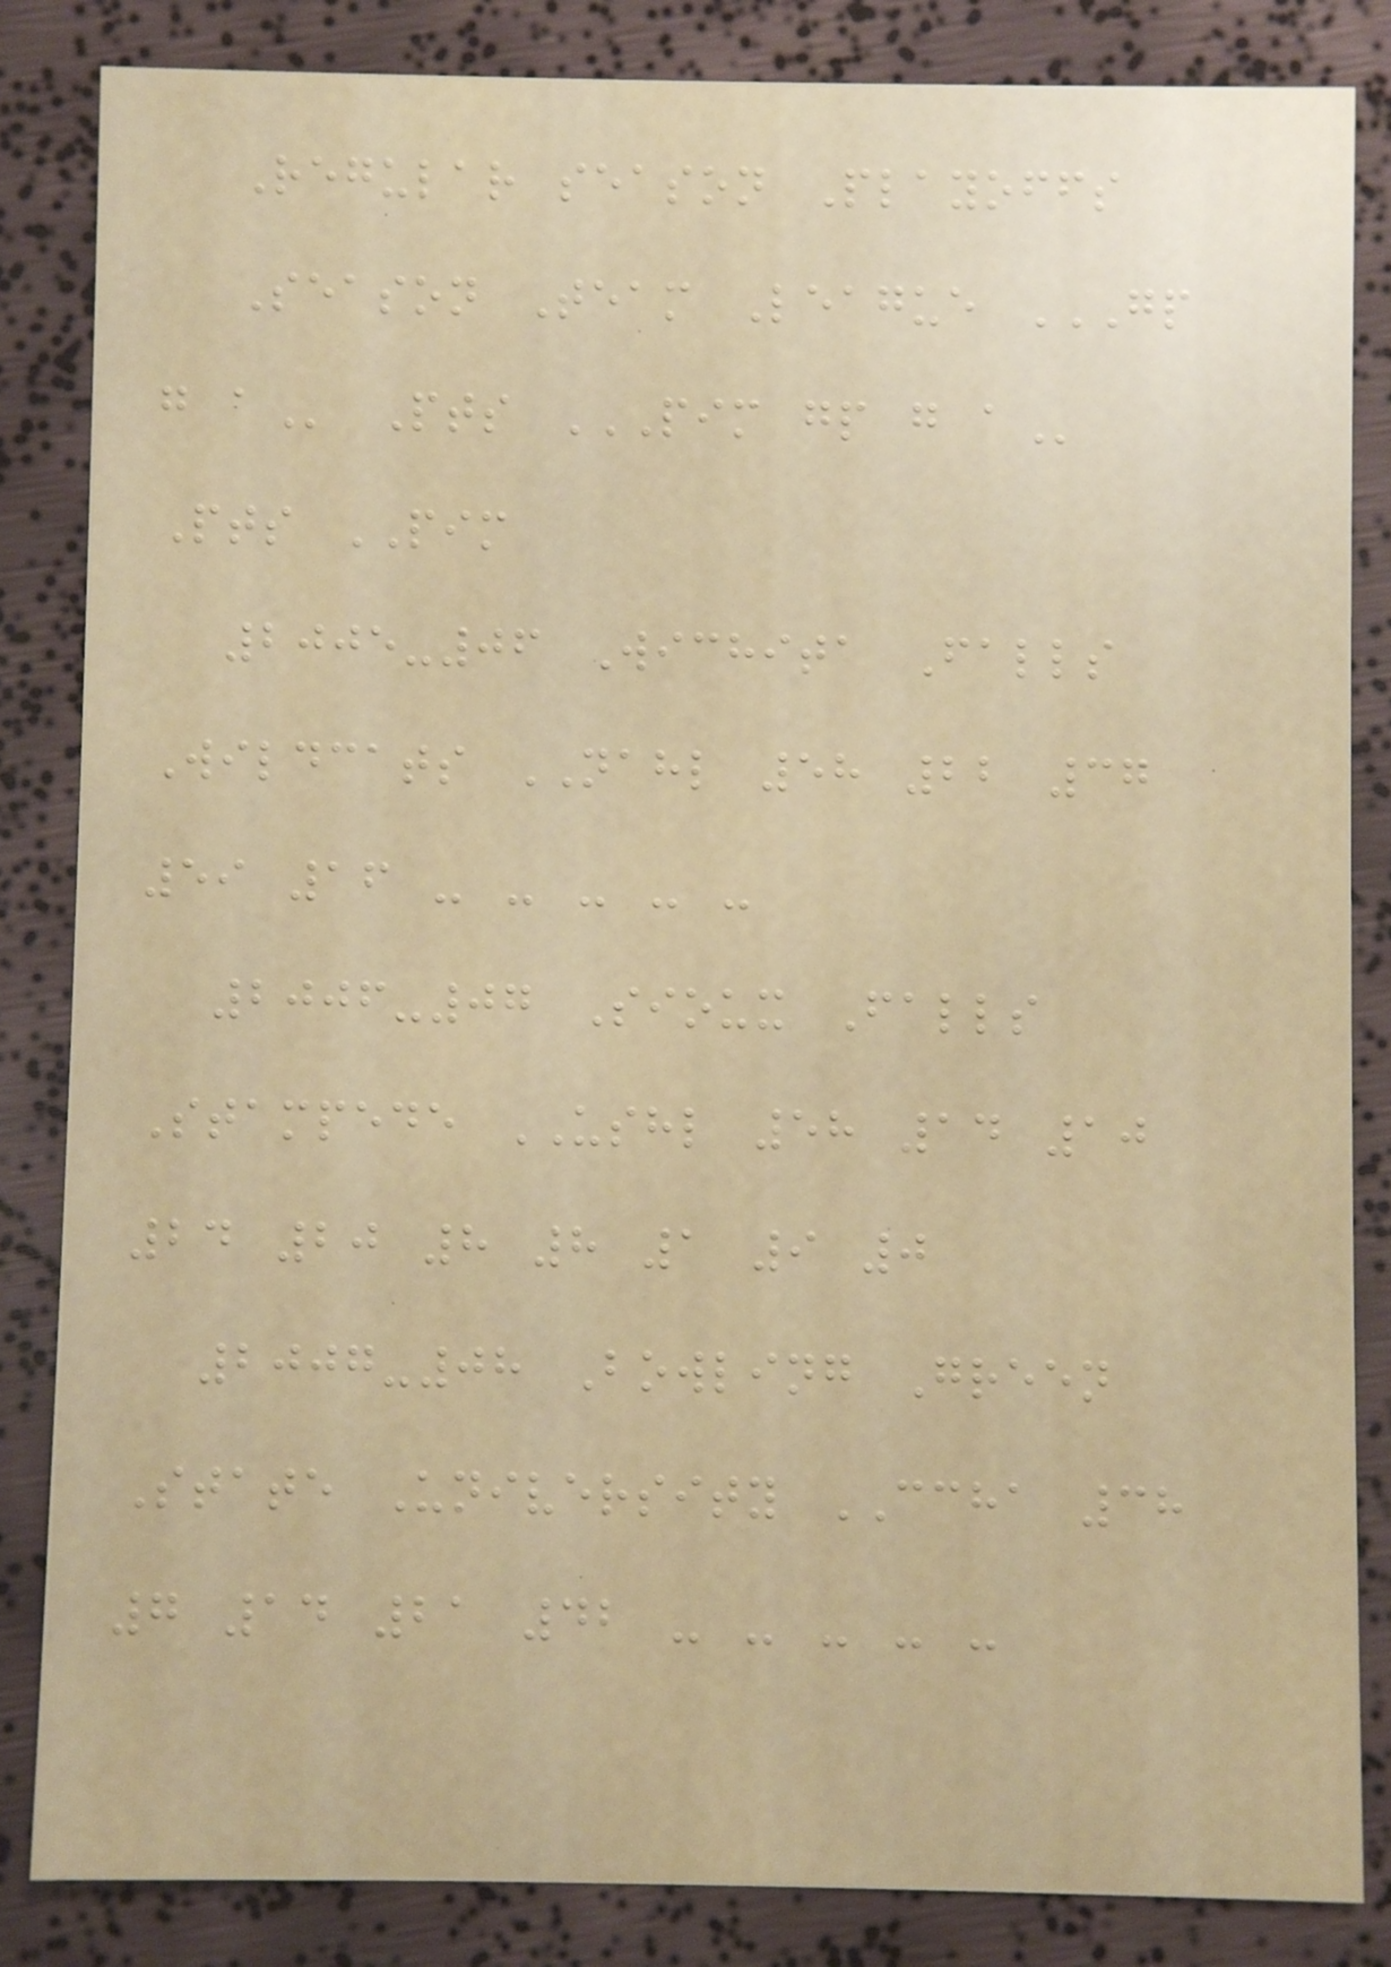Regular season Playoffs
Season Team League GP
G A Pts PIM GP G A
Pts PIM
2005-06 Wichita Falls
Wildcats NAHL 58 22 37
59 16 - - - - -
2006-07 Sioux Falls
Stampede USHL 58 14 10
24 20 8 8 1 9 0
2007-08 Bowling Green
State University CCHA 38
7 14 21 42 - - - - -
